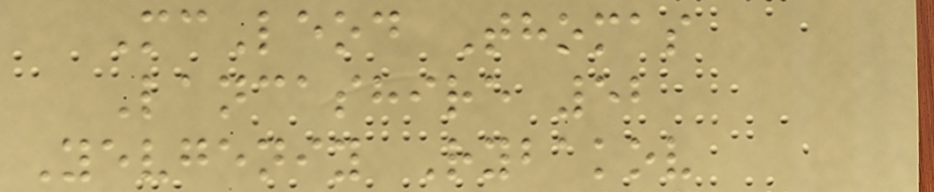McLeod Thomas
Lancashire 52
Yevgeniy Rybakov
